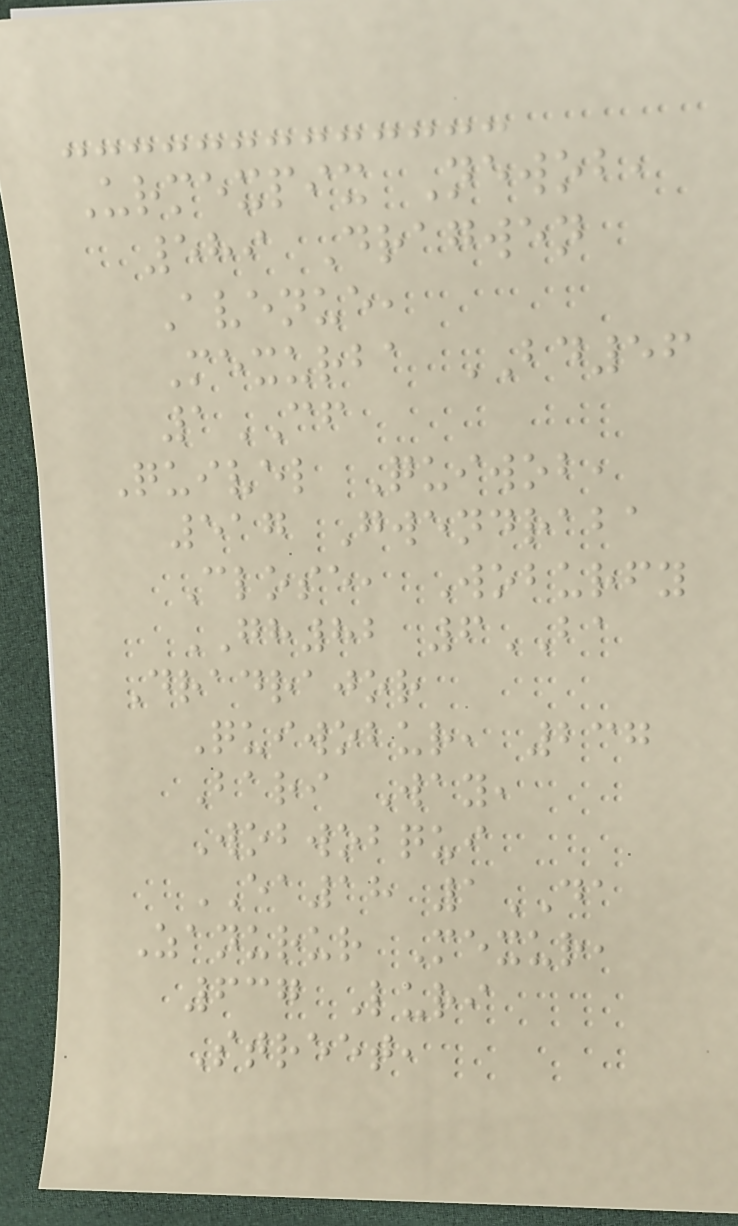Urmexpix Newob,
589 Dragwen
Avenue,
Mexurba BD56
1CF
Quivel Quiwob,
517 Gwendraba
Close, Woburfy
GH82 6BA
Dradrajor
Quiwobur, 237
Bari Way,
Wobwobqui
EA18 1DA
Zanurur Mexur,
637 Luri
Street,
